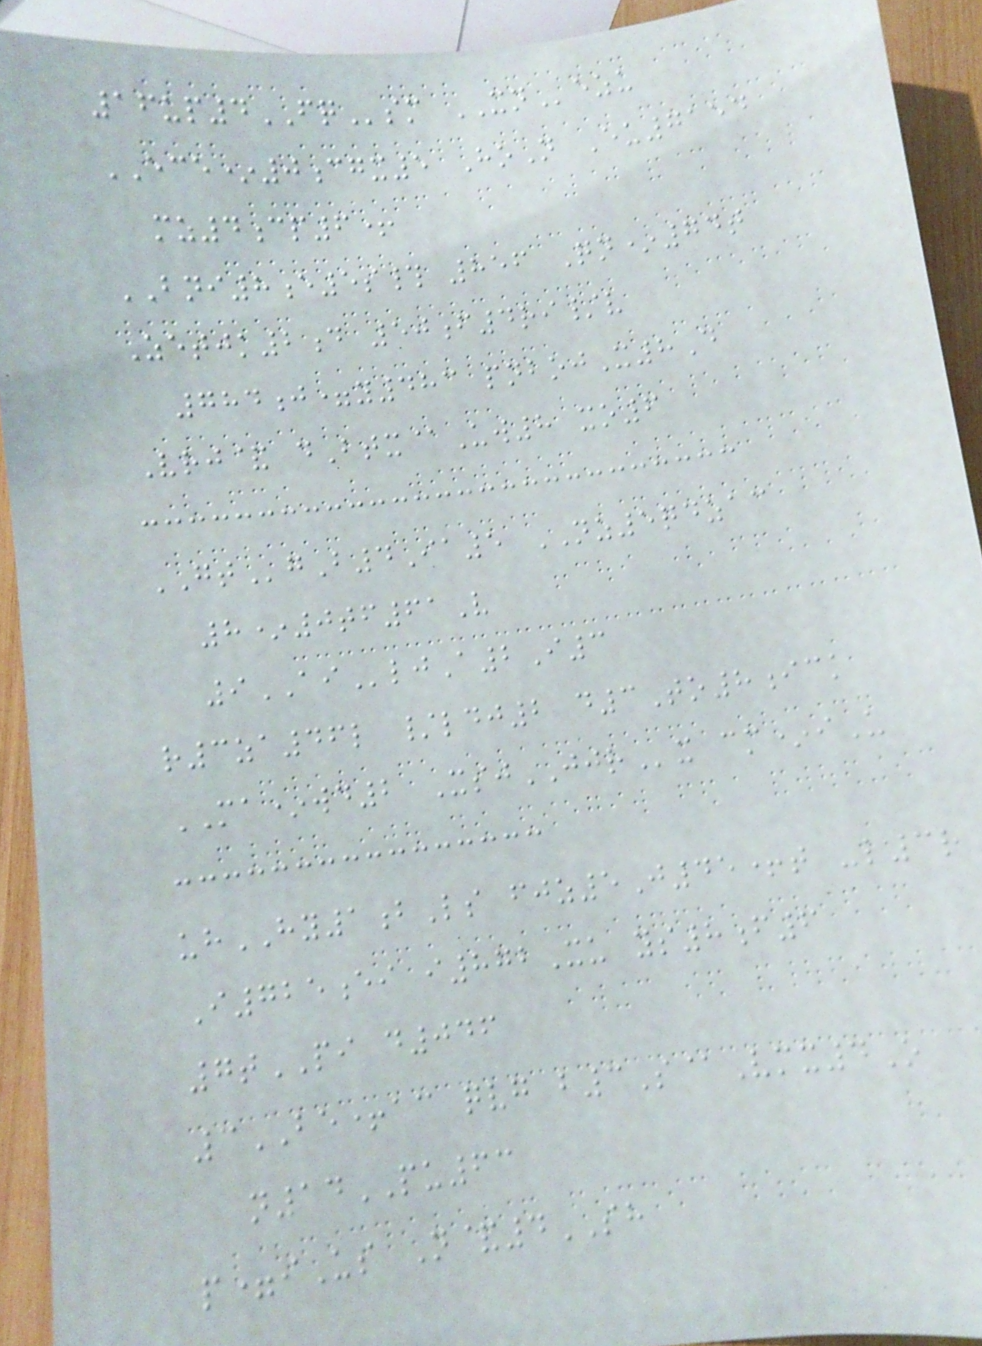16up4FQsm XNezu
ECE*0cgx5 HoN Eu7154
mz4cp6+
BNI8e5s# 856 Qn*74t
Zetjk2d 50f4ri/v
784j=y483 pnbojX8D
Vrj& dBtx@Uw8 xo6
GTgB4Ia5 NZ5qdzac
8*0tf61V
9AIljA2I3
r3za46l /ldj2 d3To8ick
MA*wd2 XsjJJRx cm*iU
uhHY1bLs fjz5J45+t -l3r
I725ei i872Xu ys8f6
7tPI d046
3BE+ac qvg b3S@Vmx4O
n14PU63
p=iUs N&4SH
